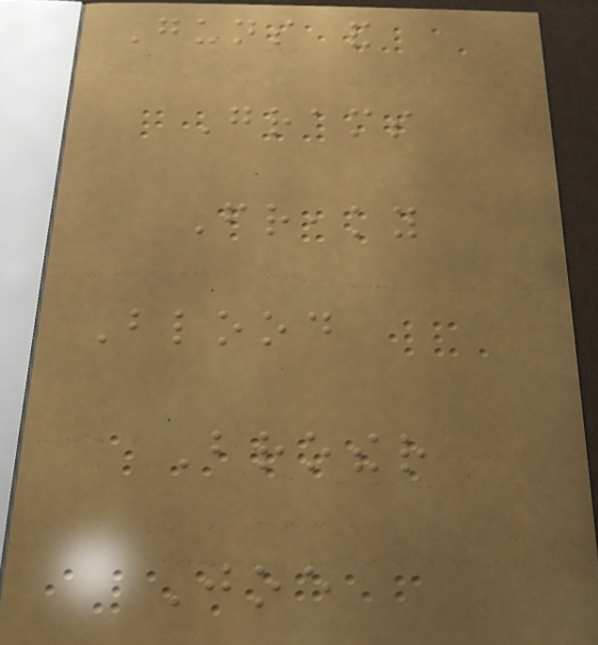Guns and
Grams
Freaky
Blood
Brother
Joe
